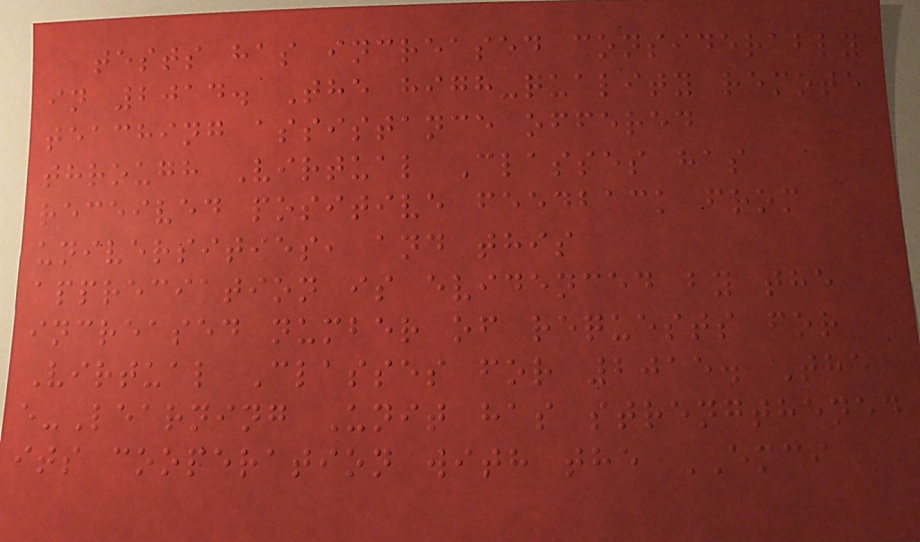tests has increased considerably
in 2014. The high-quality remote
teaching assistance offered
through Virtual Classes has
received positive feedback from
universities, and this
appreciation is evidenced by the
increased number of requests for
Virtual Classes for 2015. The
e-Learning Unit has strengthened
its cooperation with the EMCI
